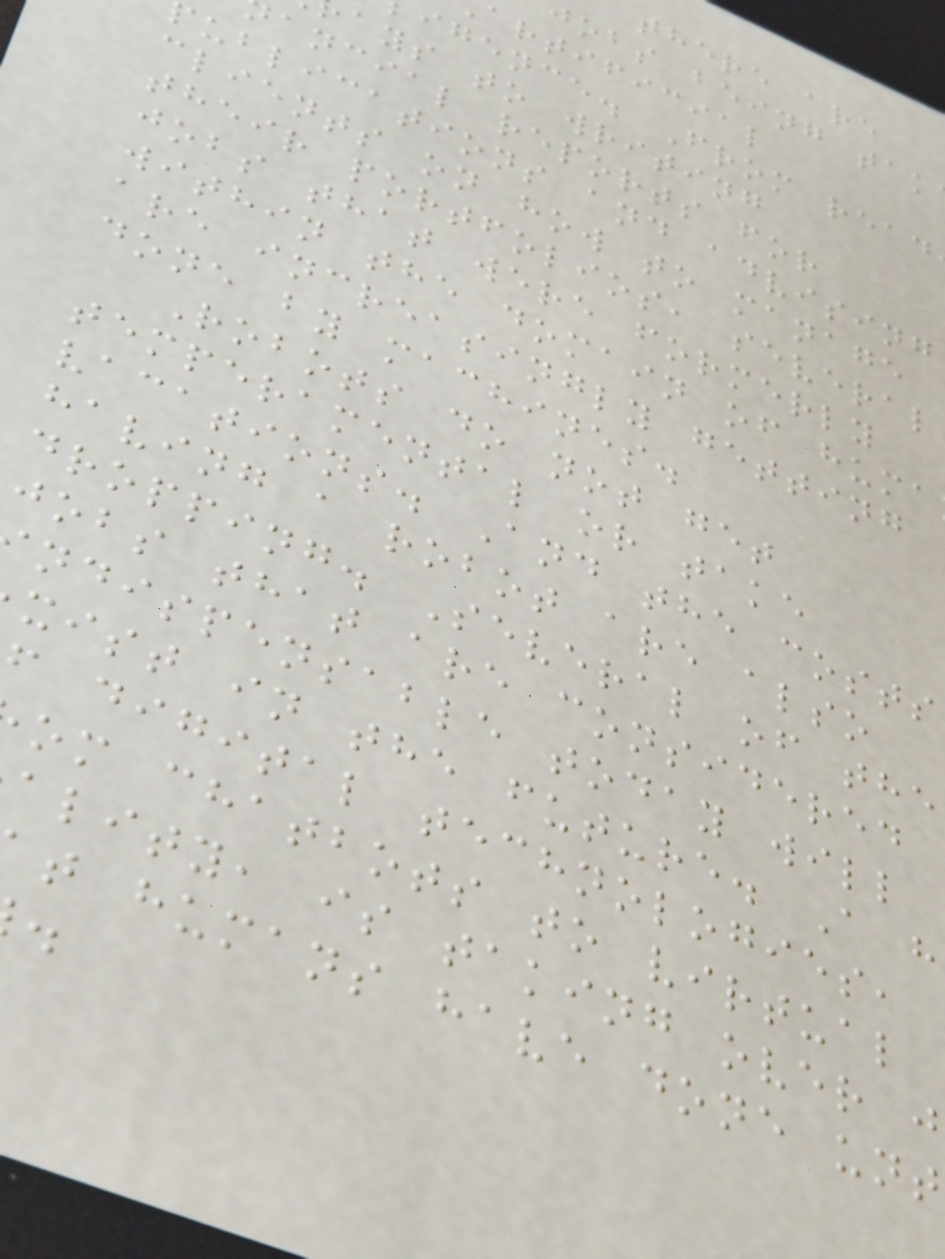there are
jobs being tak
artificial
igence. From read
ays to writing
ancial reports for
ublications and advising
clients on how to manage
their portfolios, several
jobs that were formerly
within the domain of huma
are increasingly getting
done by machines.
Robots do not get
temperamental or take
vacations. And the costs
having a robot are also
dropping. Several of the
jobs that are considered
ndispensable today will
xist in the future. A h
f digital technologies,
om chatbots to virtual
ality, is taking over j
t humans have done unt
